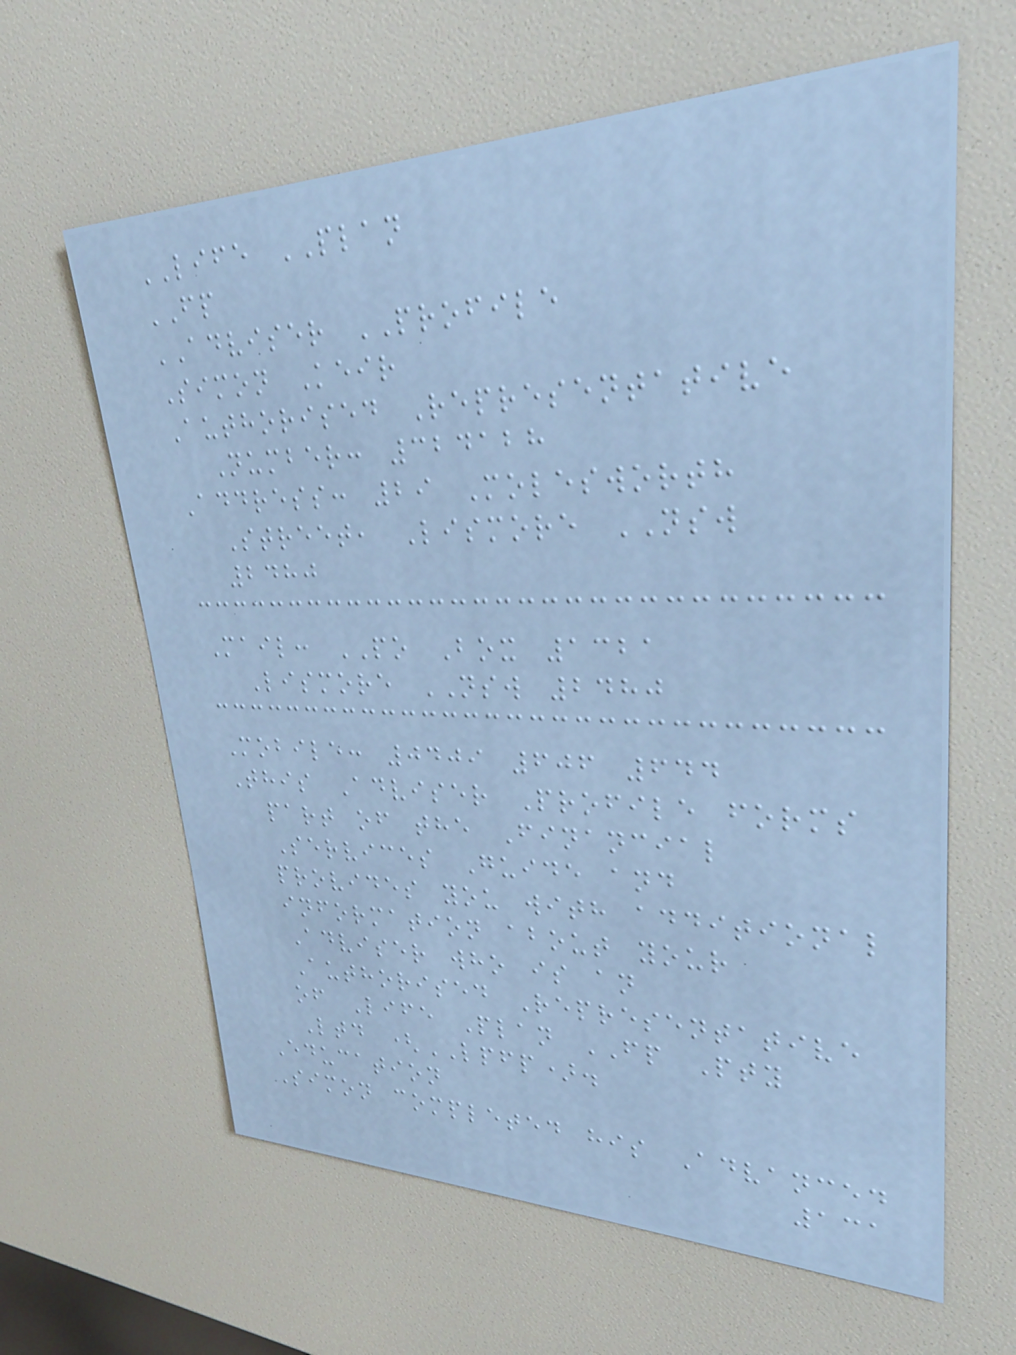LIFE PLAN
FP
ADVISER PROFILE
Simon Keir
Authorised Representative
Number: 324128
Address: 29 Molesworth
Street, Lismore NSW
2480
Mail: PO Box 1321
Lismore NSW 2480
Mobile: 0409 606 644
This Adviser Profile forms
part of the Financial
Services Guide and
provides you with additional
information about your
Adviser who is an
Authorised Representative
of Life Plan FP Pty
Ltd (LPFP).
Education
Simon completed his Advanced
131
